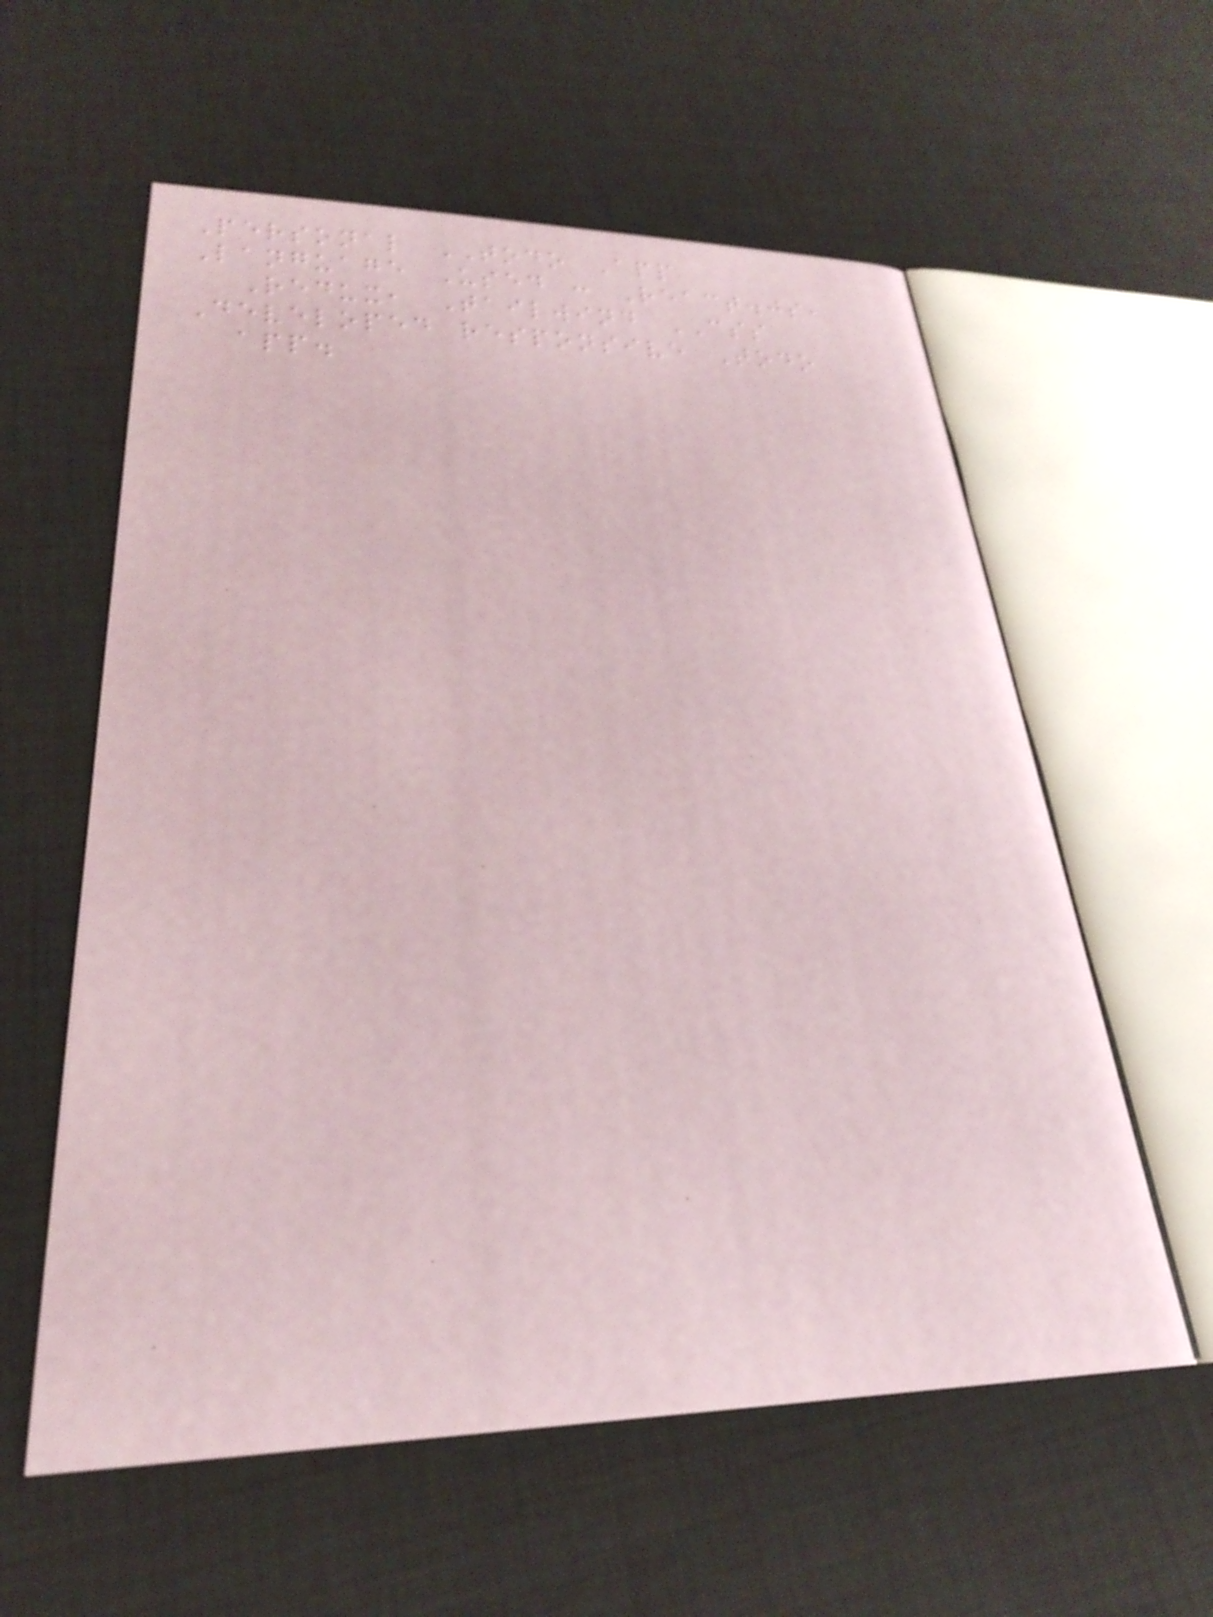Personal TODO App
Language Used : React.js,
Redux, Tailwind CSS
Developed responsive Todo
app.
